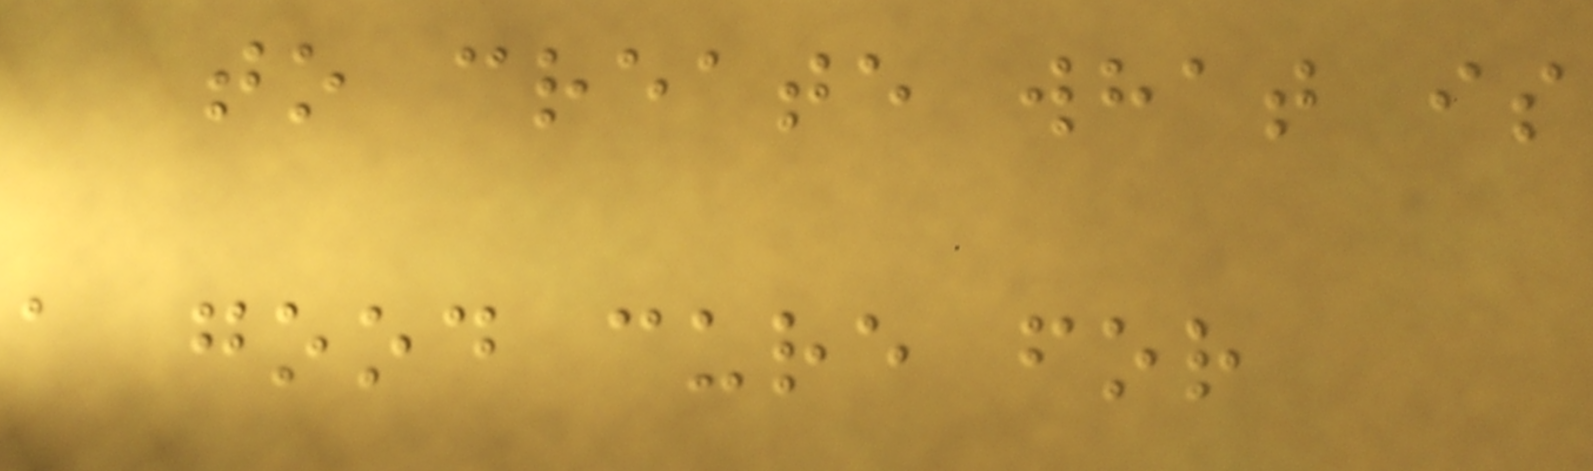to create what is
a good cure for
